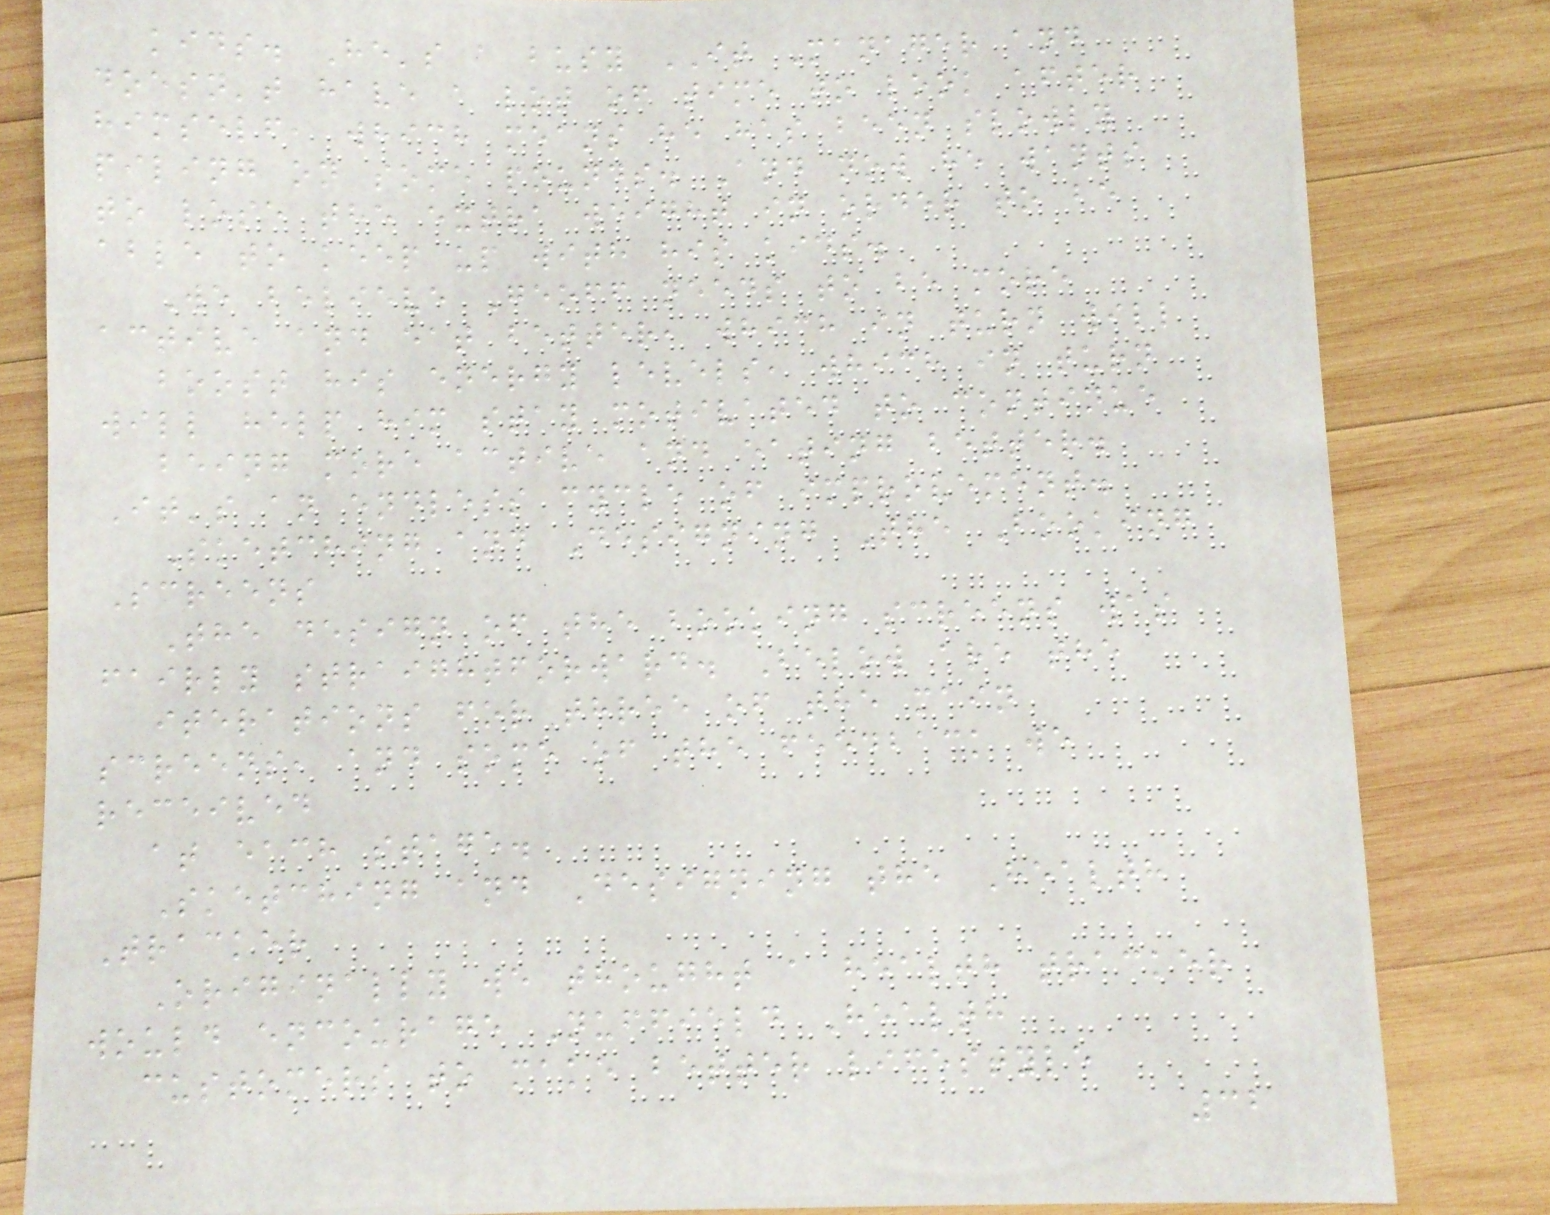kids. He's a busy IT Manager and
doesn't have a lot of time to look after
himself, which means he has been slowly
piling on some pounds. And now he wants
to lose the extra weight in order to be
able to keep up with his kids.
We believe Geoff needs to be more
active and eat better, which in turn will
boost his energy levels, which in turn
will help him stay motivated to continue
being more active and eating better.
It's an endless cycle of improvement.
Sketching and Designing The Booking
Screens
The design of the booking screens was
fairly straightforward. Below are the
iterations for three of the main
screens, and some of the feedback we
received
at each stage.
Sketching and Designing the Health
Tracker
Originally we thought a health tracker
would encourage Nuffield Health
customers to make better lifestyle
32
